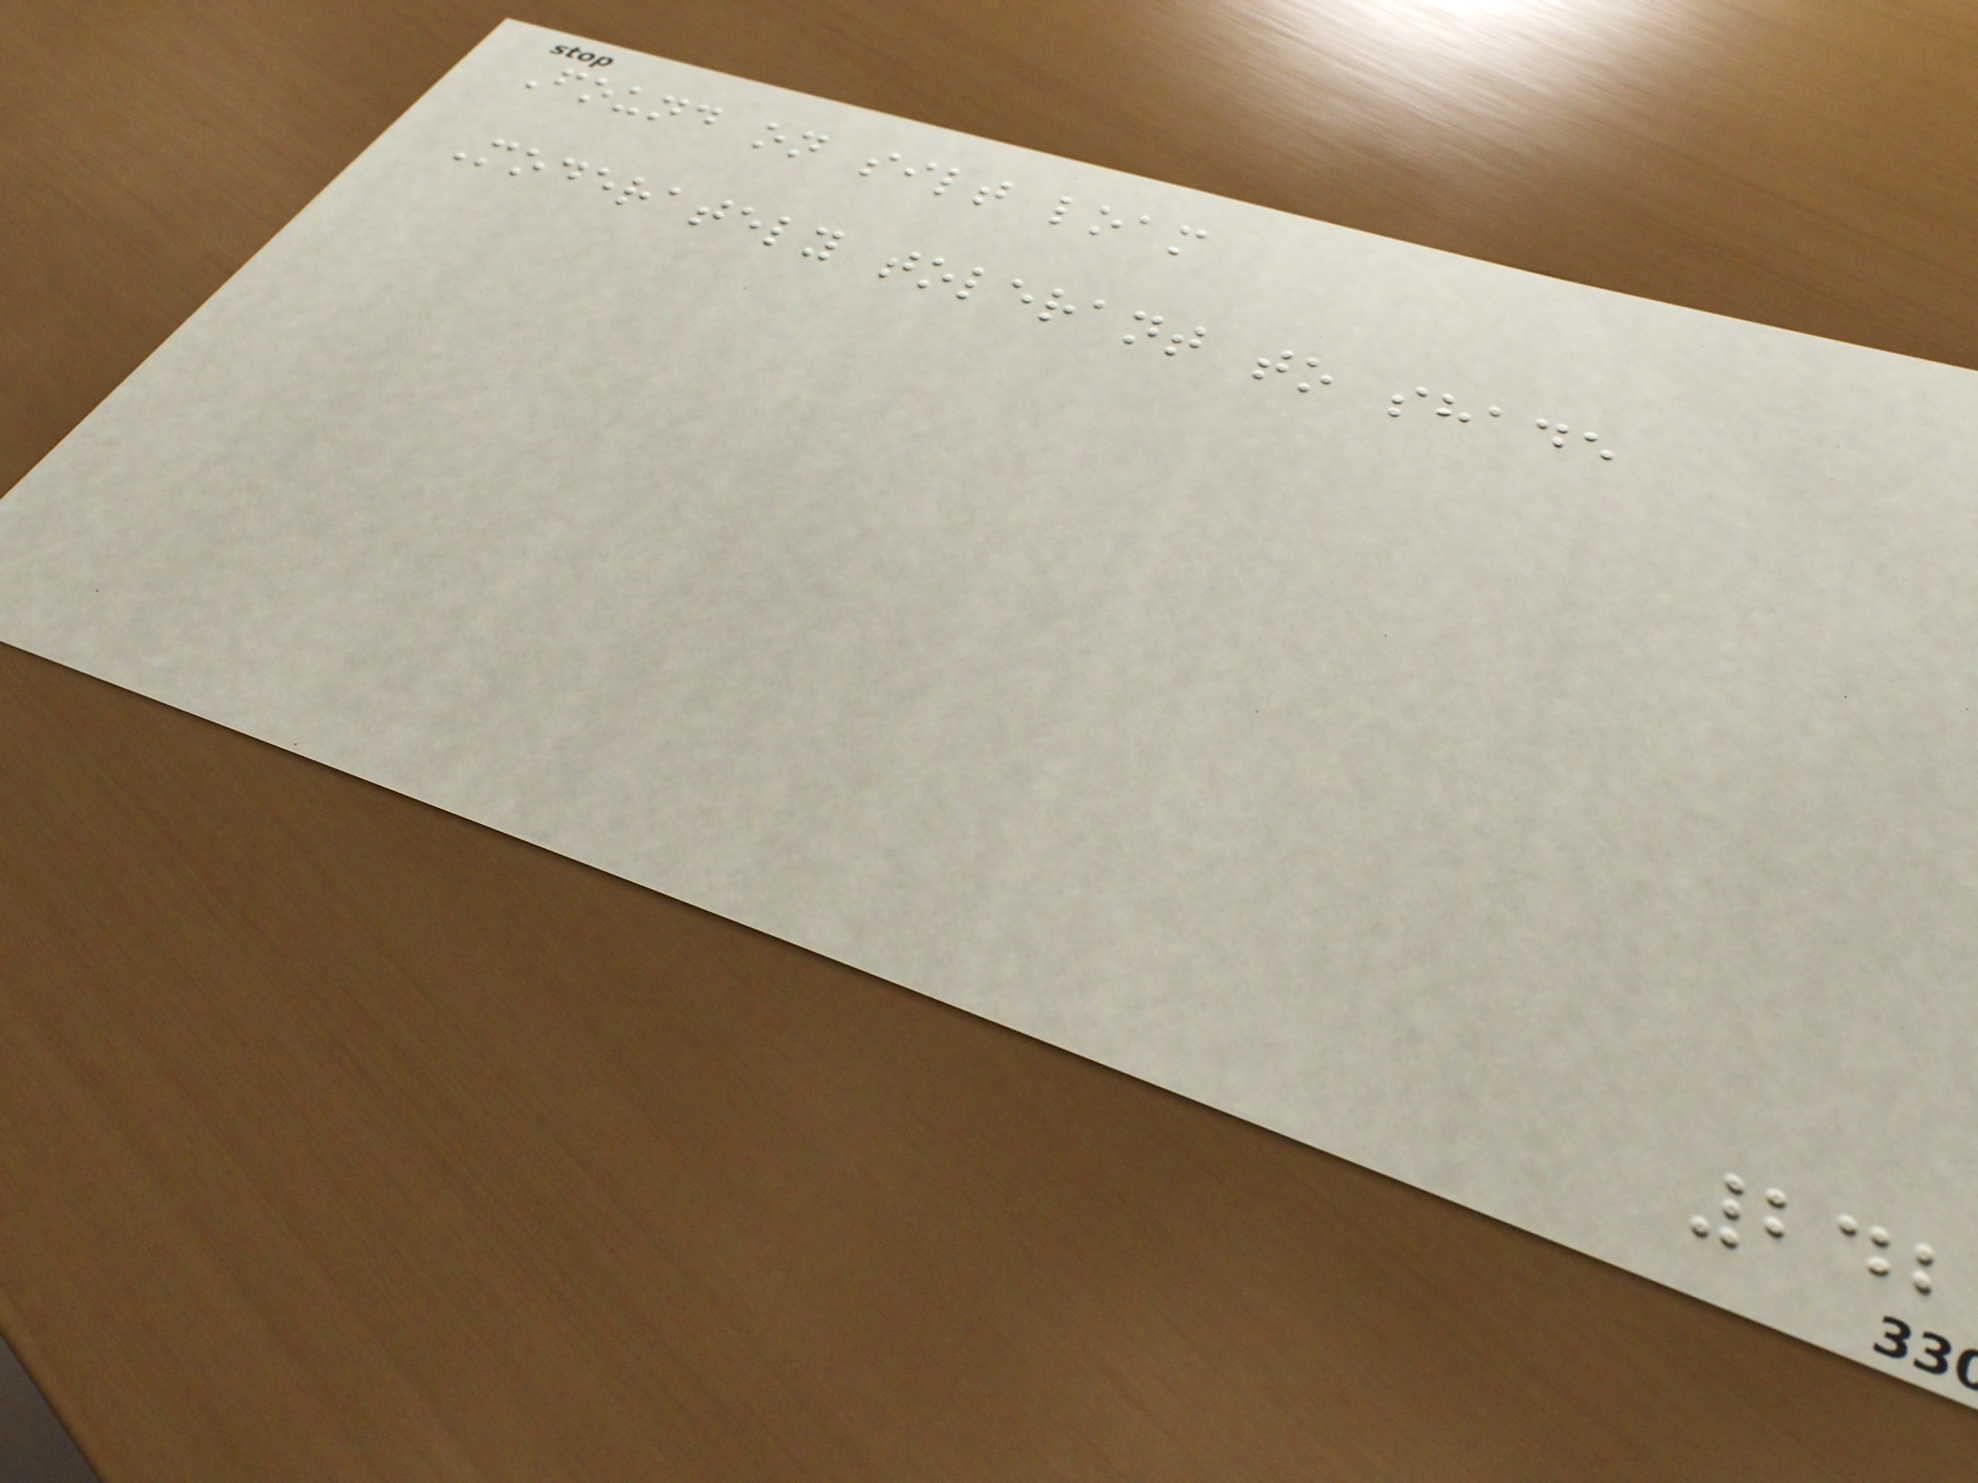Found on silt loam
Moderately tolerant to shade
242
